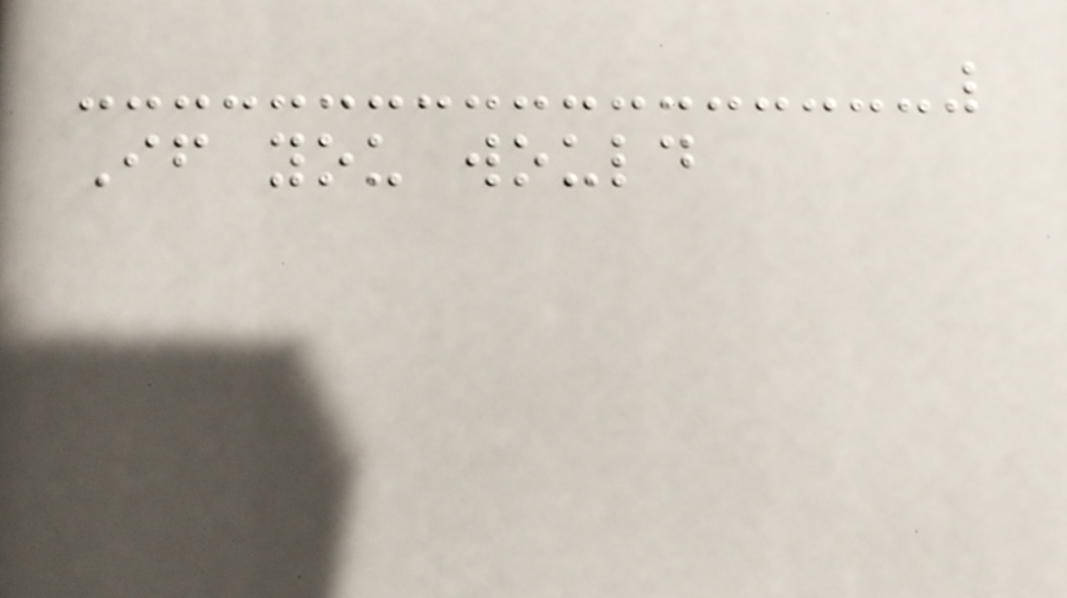If you would
